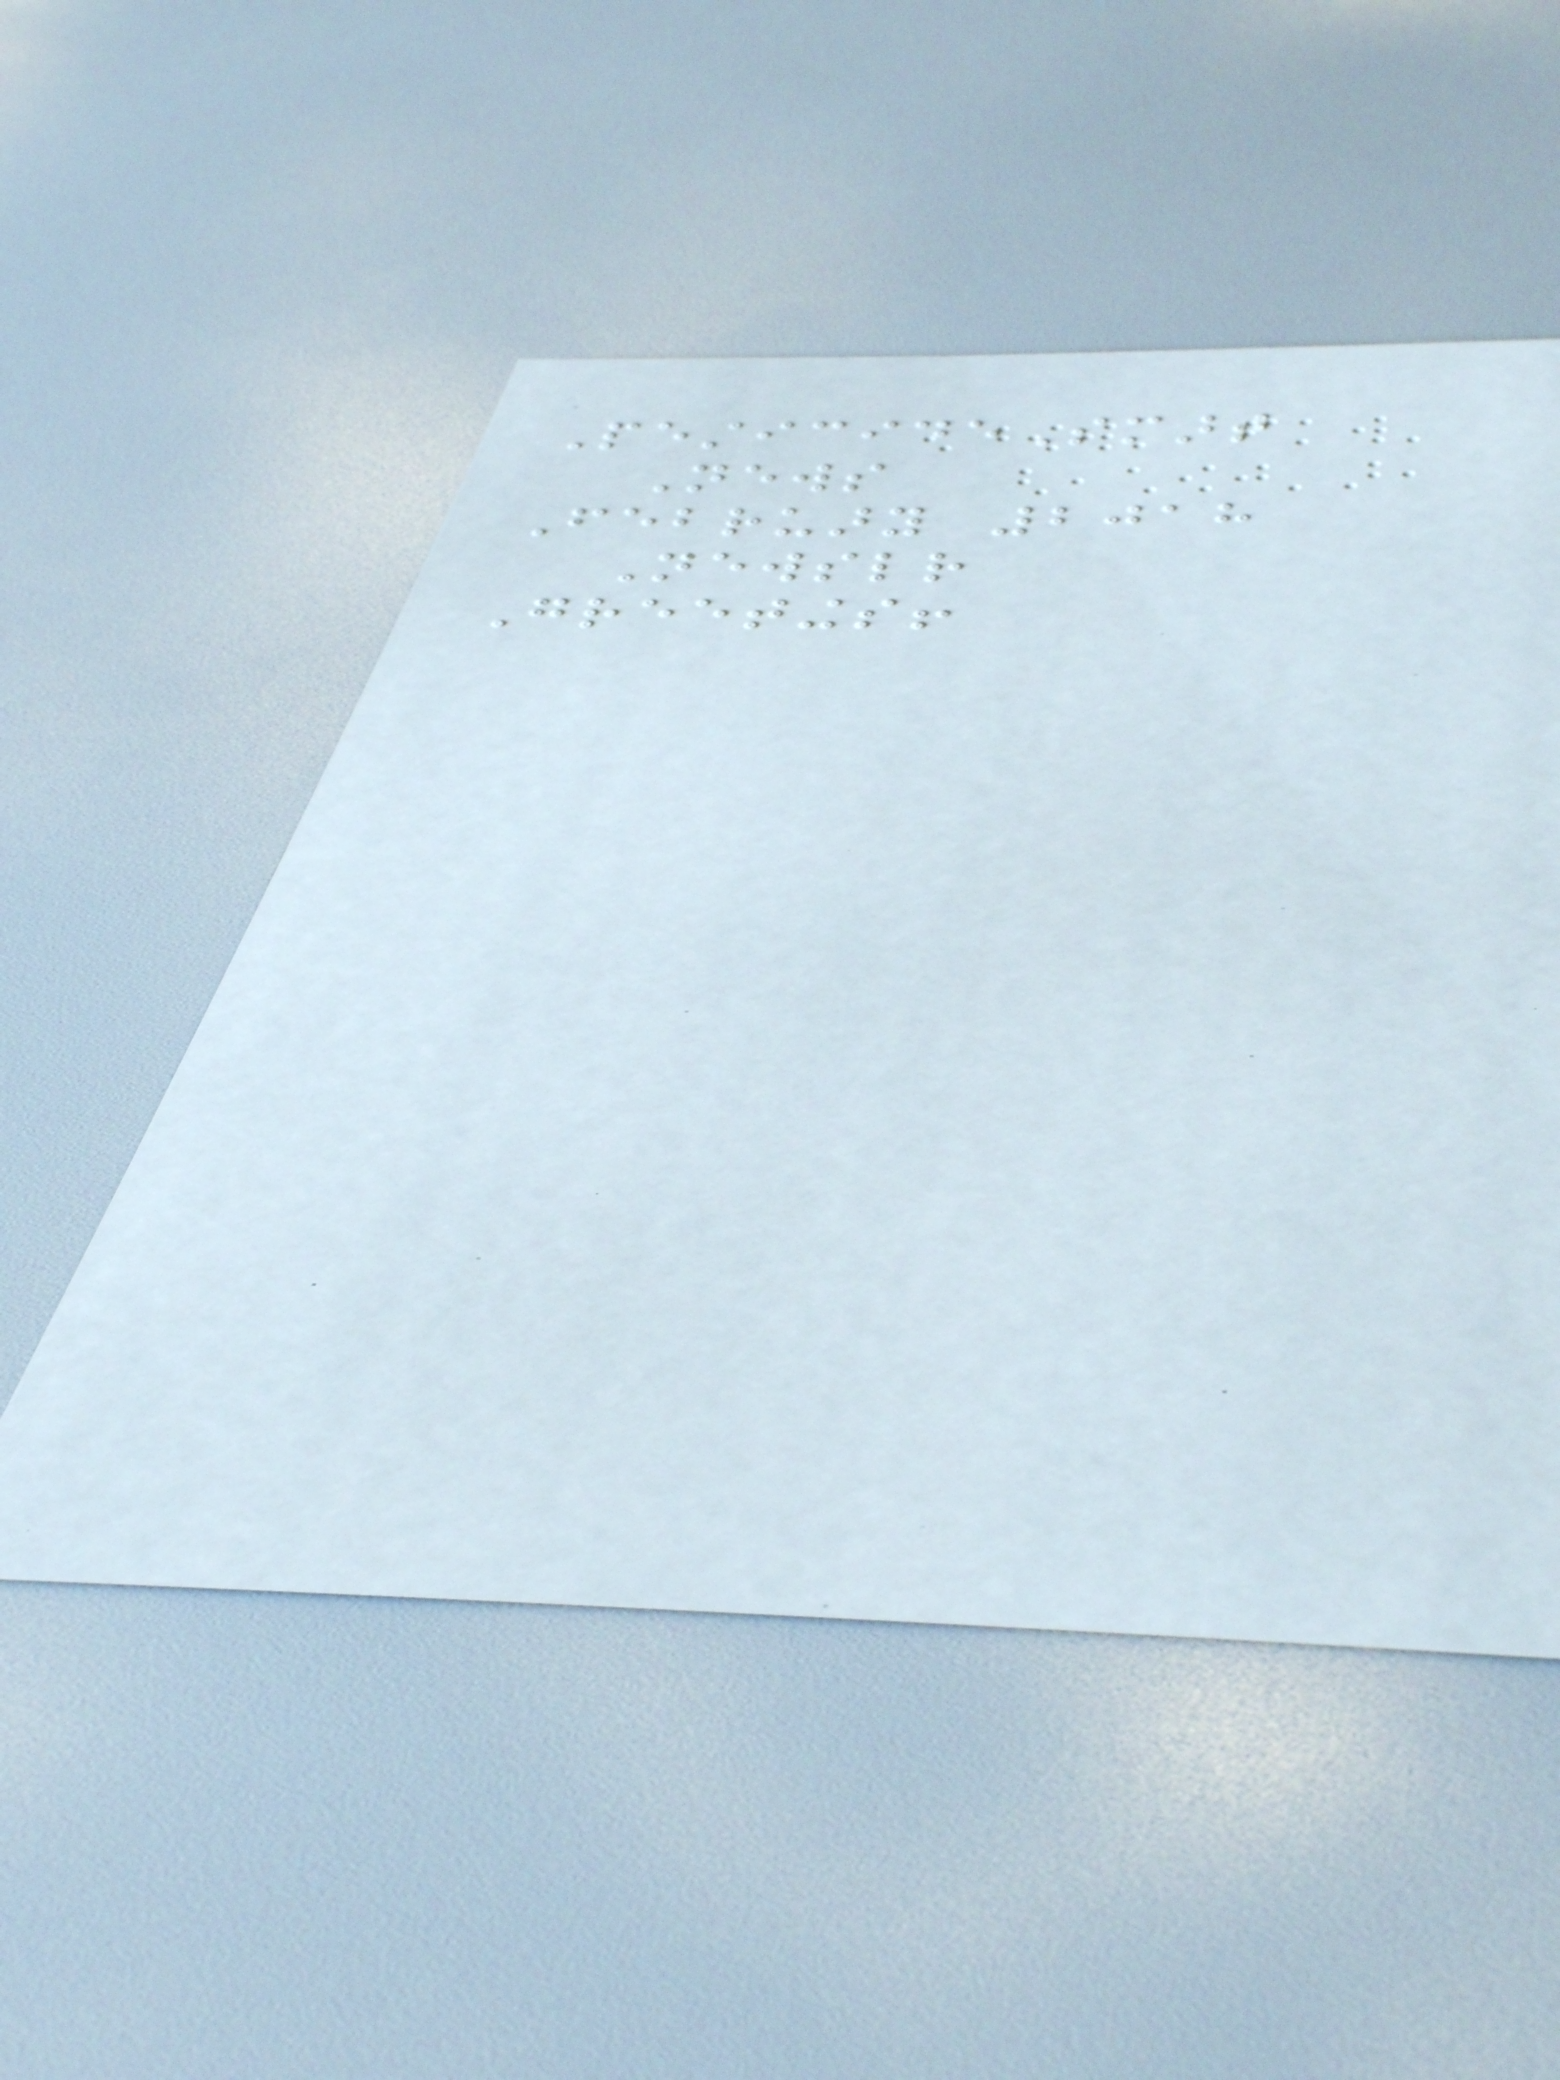PesticideSmart
News
February 2018
Newsletter
Greetings!
